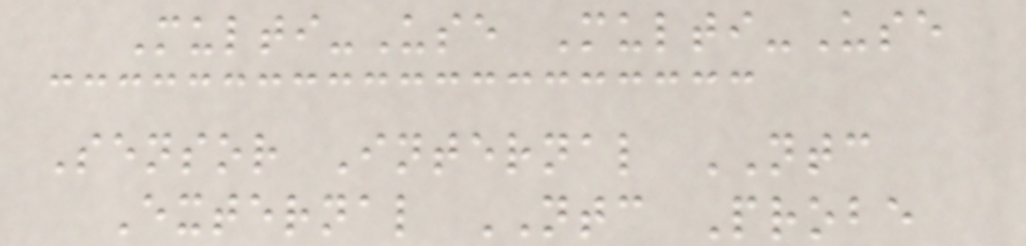Multi-Use Multi-Use
Sensor Internal NTC
External NTC Probe
